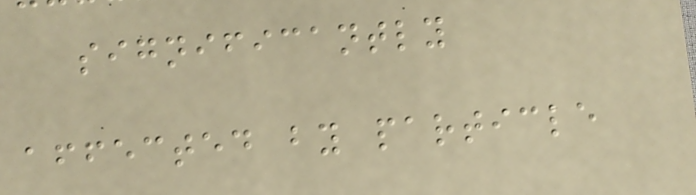significantly
affected by particle
